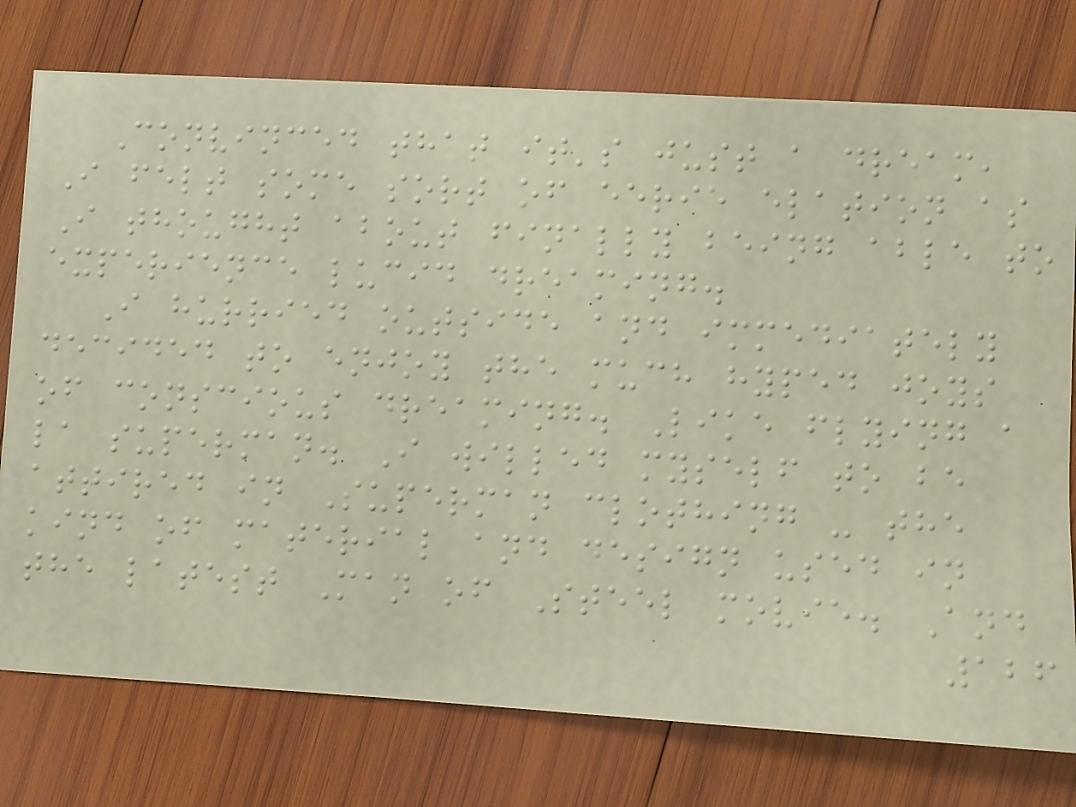Convinced that it's just a dream,
I felt some sort of eerie elation as
I thought about finally being able to
experience lucid dreaming.
I hurried outside and immediately
decided to enjoy the much hyped joys
of conscious dreaming. Like flying a
la superman. I willed myself to be
attired in Superman clothing - the
kind of material and design used in
the latest Man of Steel movie. And
126
